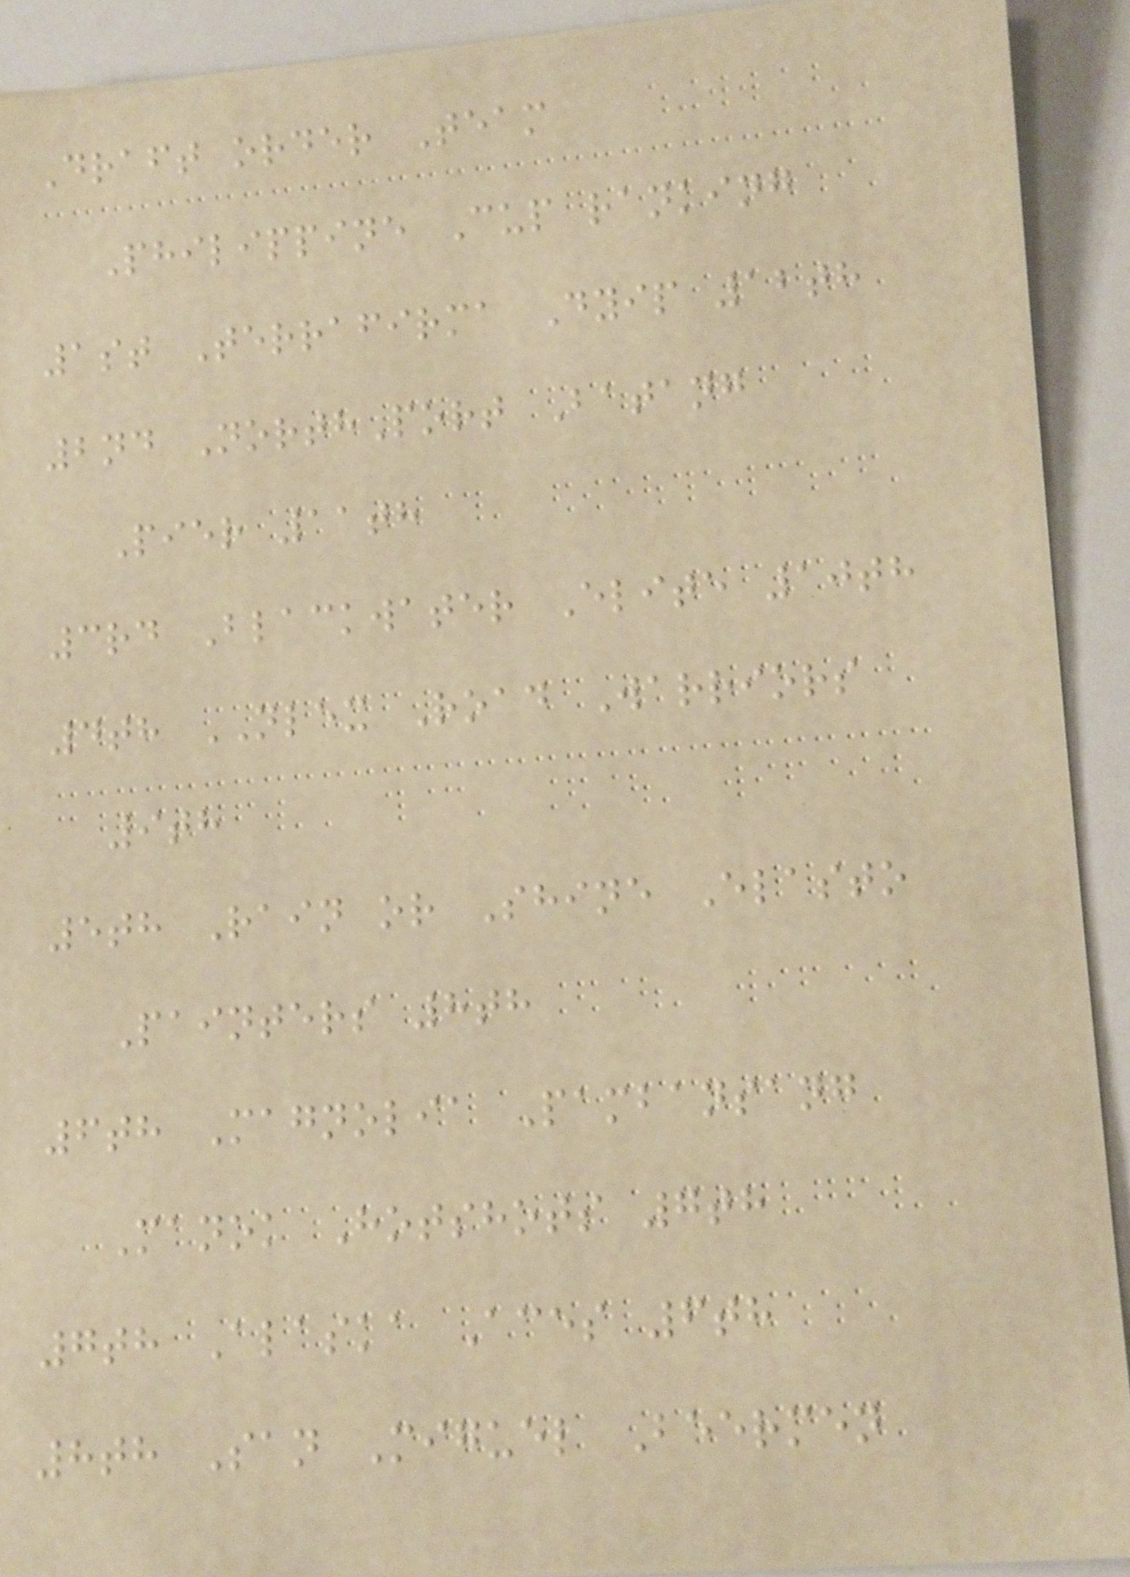Draft order Team
Philippine Cup ranking
1st Terrafirma Dyip 12th
2nd NorthPort Batang
Pier 11th
3rd Blackwater Elite 10th
4th NLEX Road Warriors
9th
5th Rain or Shine Elasto
Painters 8th
6th Magnolia Pambansang
Manok Hotshots 7th
7th Alaska Aces 6th
8th San Miguel Beermen
